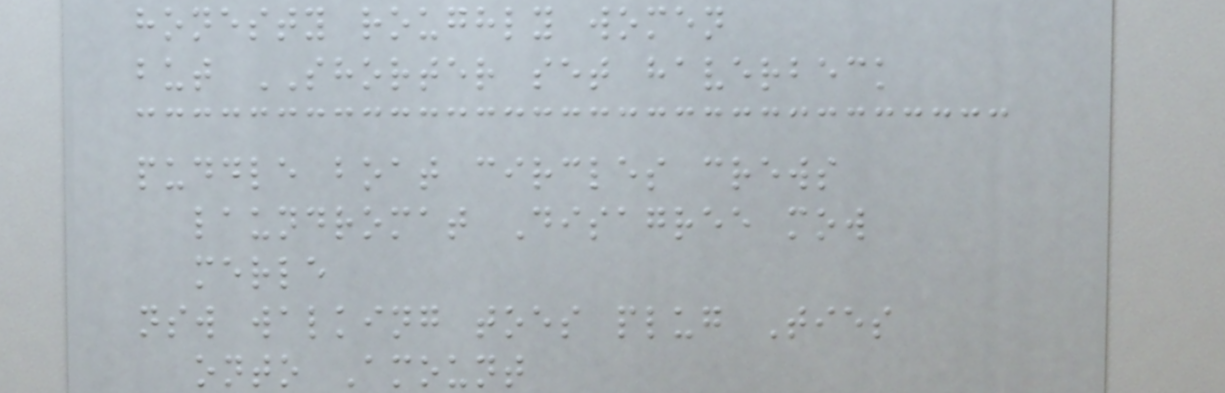honesty roughly women
but SHORTER set haverbeck
puddle boat circles crews
laundromat Disagree mow
merle
nsw walking toes plug Ties
onto Amount
